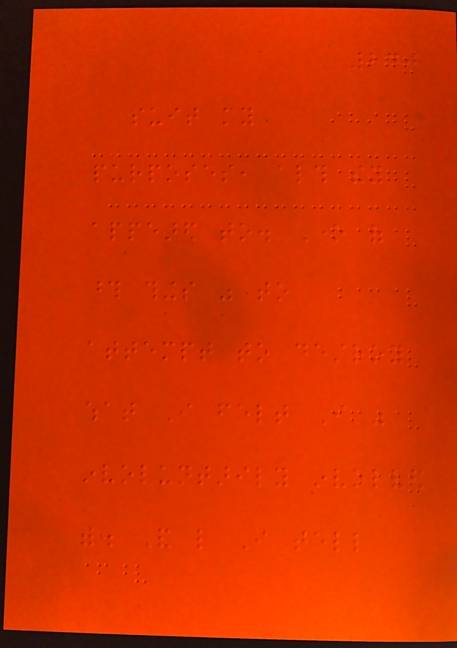240
suit my
purposes, although they
appeared to. One of
those things was to
attempt to destroy
what I felt I was
involuntarily involved
with. And like I tell
